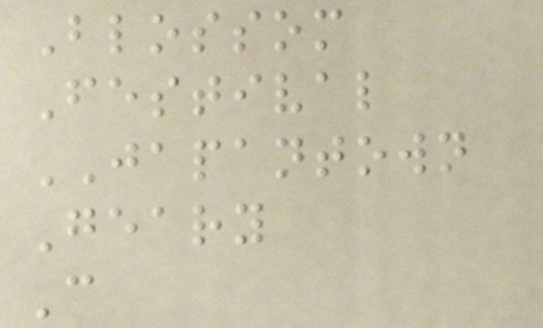Blossom
Festival
JAPANTOWN
Geary
C
